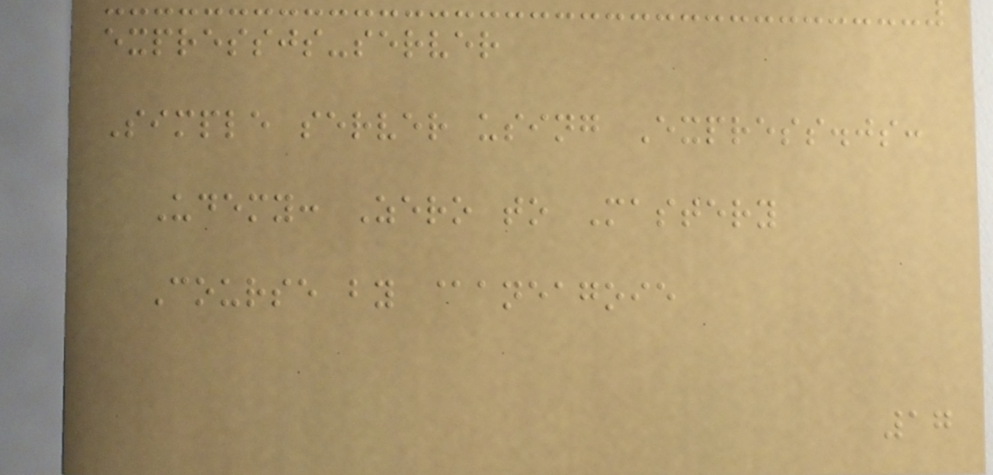expressjs-server
Simple server using Express.js:
Udemy: Zero to Mastery
Course by @aneagoie
17
